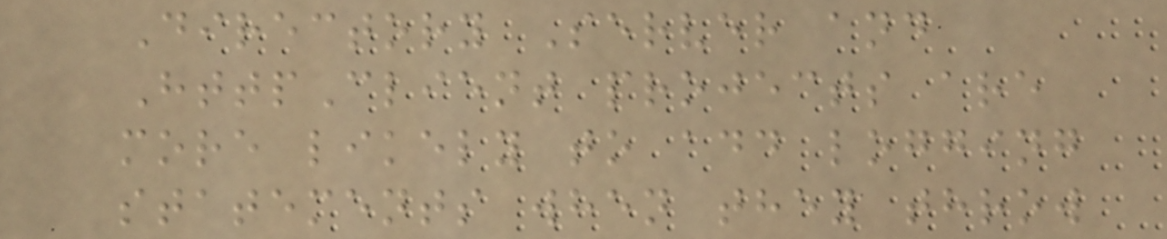Directory Server and
HttpClient projects are
more likely to add logging
statements when they throw
